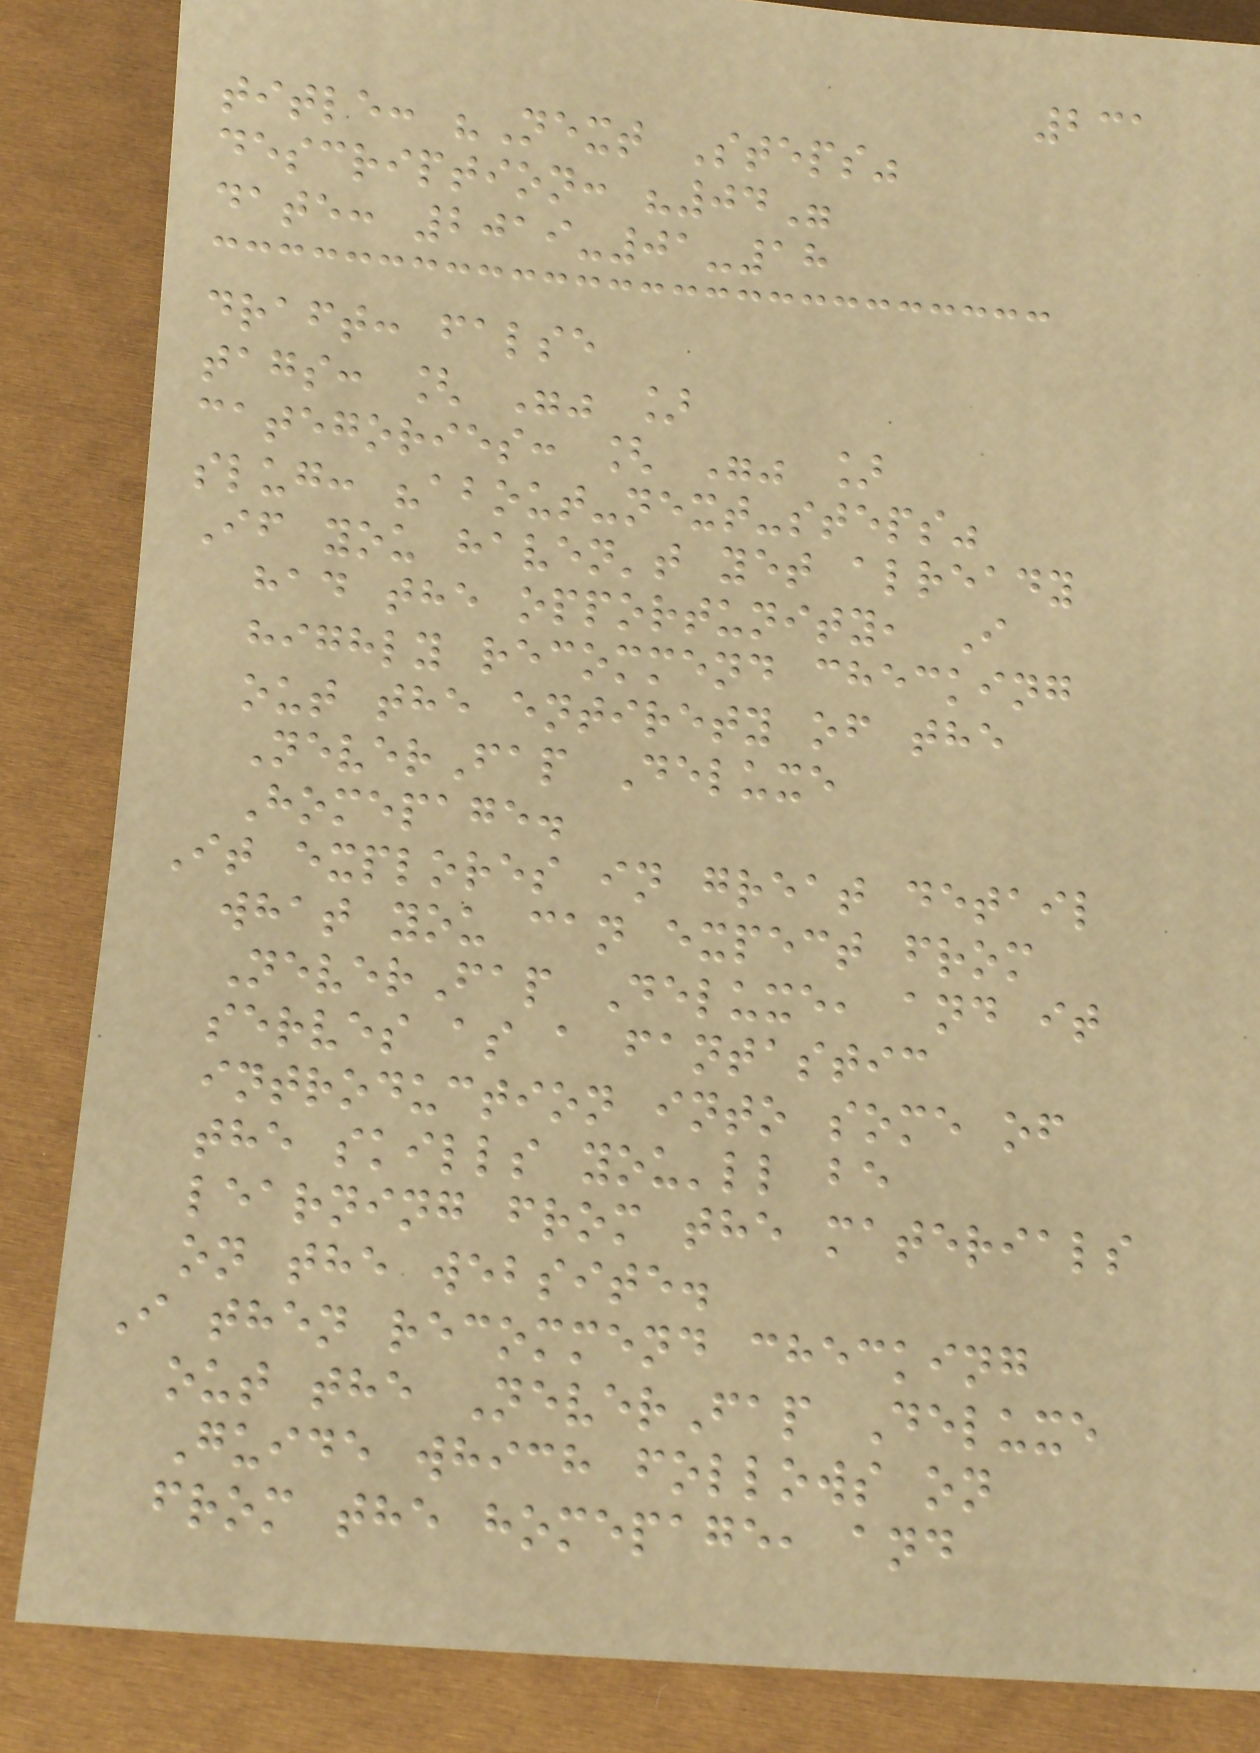231
title: "Next Steps"
description: "04"
date: 2019-01-18
draft: false
tags: [ "" ]
categories: [ "" ]
slug: "about-next-steps"
If you haven't yet already
had the opportunity, I
highly recommend checking
out the entirety of the
NeverFap Deluxe
Homepage.
It explores in great detail
what you can expect from
NeverFap Deluxe, and it
serves as a fantastic
introduction into some of
the skills you'll be
learning from the materials
on the website.
I then recommend checking
out the NeverFap Deluxe
Guide which follows on
from the homepage, and
